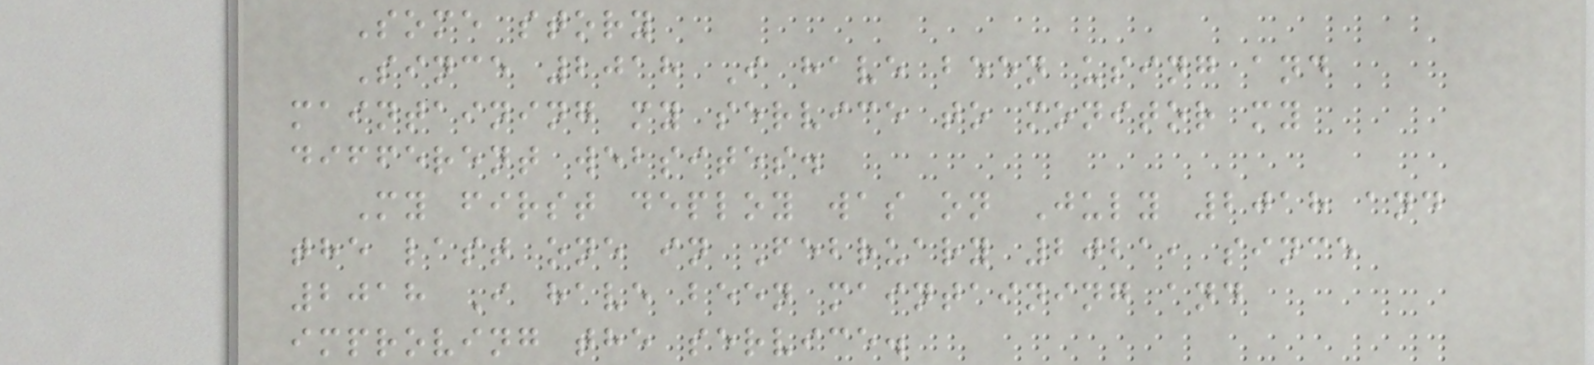Some story
Since 2018 I have been using and
maintaining my service to monitor my
different websites.
My first deploy was on July 2018 and
the last one in February 2021, since
2018 I have been maintaining and
improving the service.
